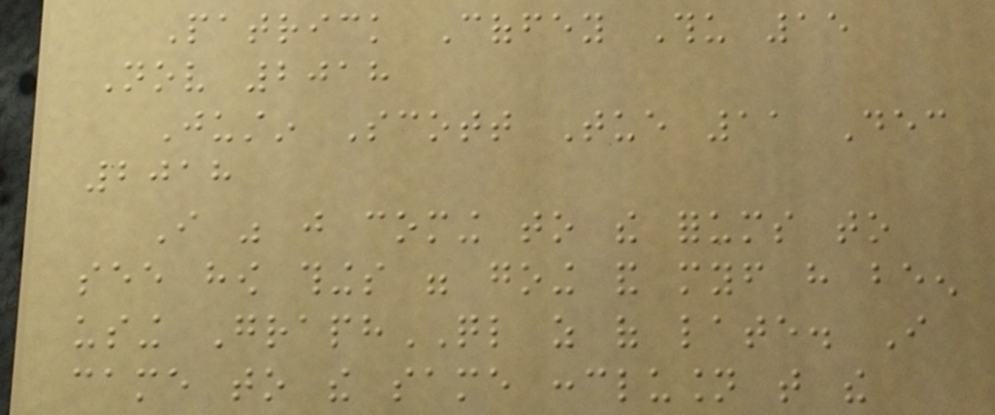Patrick Coffey Thu 15
Nov 2018
Justin Scott Tue 11 Dec
2018
I was just coming to the forums to
see how things were going and myself have been
using GraphQL as of late. I
came to the same conclusion that the
